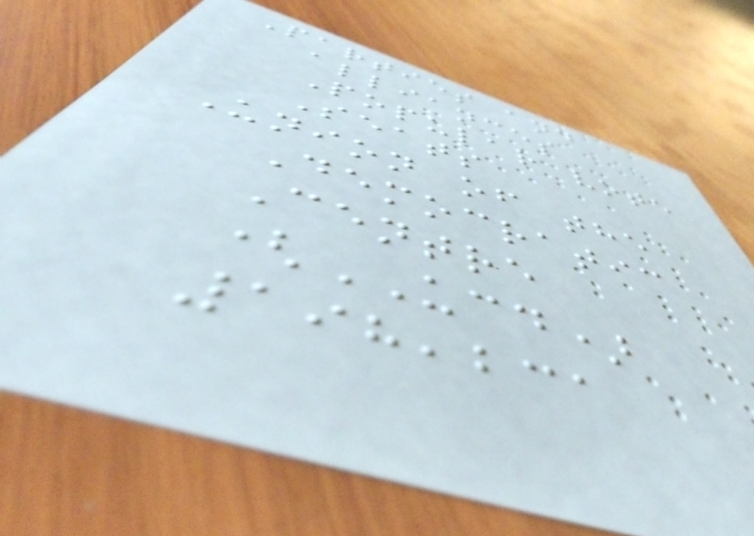Parties and
alliances
Popular vote
Seats
Union of the
Democratic
Centre
(UCD)
198,231
